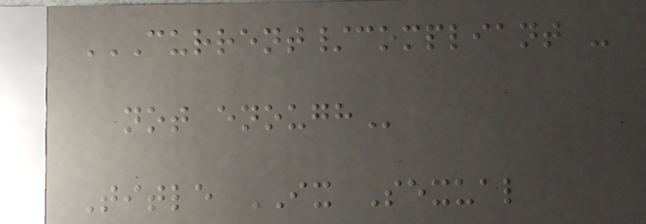CURRENT/COMPLIANT -
NOT ENOUGH
Title IX Sexual
